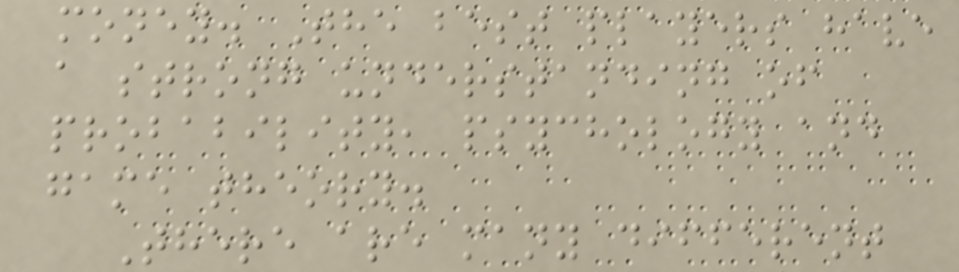money. The best players have
a strong understanding of
probability, psychology and
game theory.
There are many different
